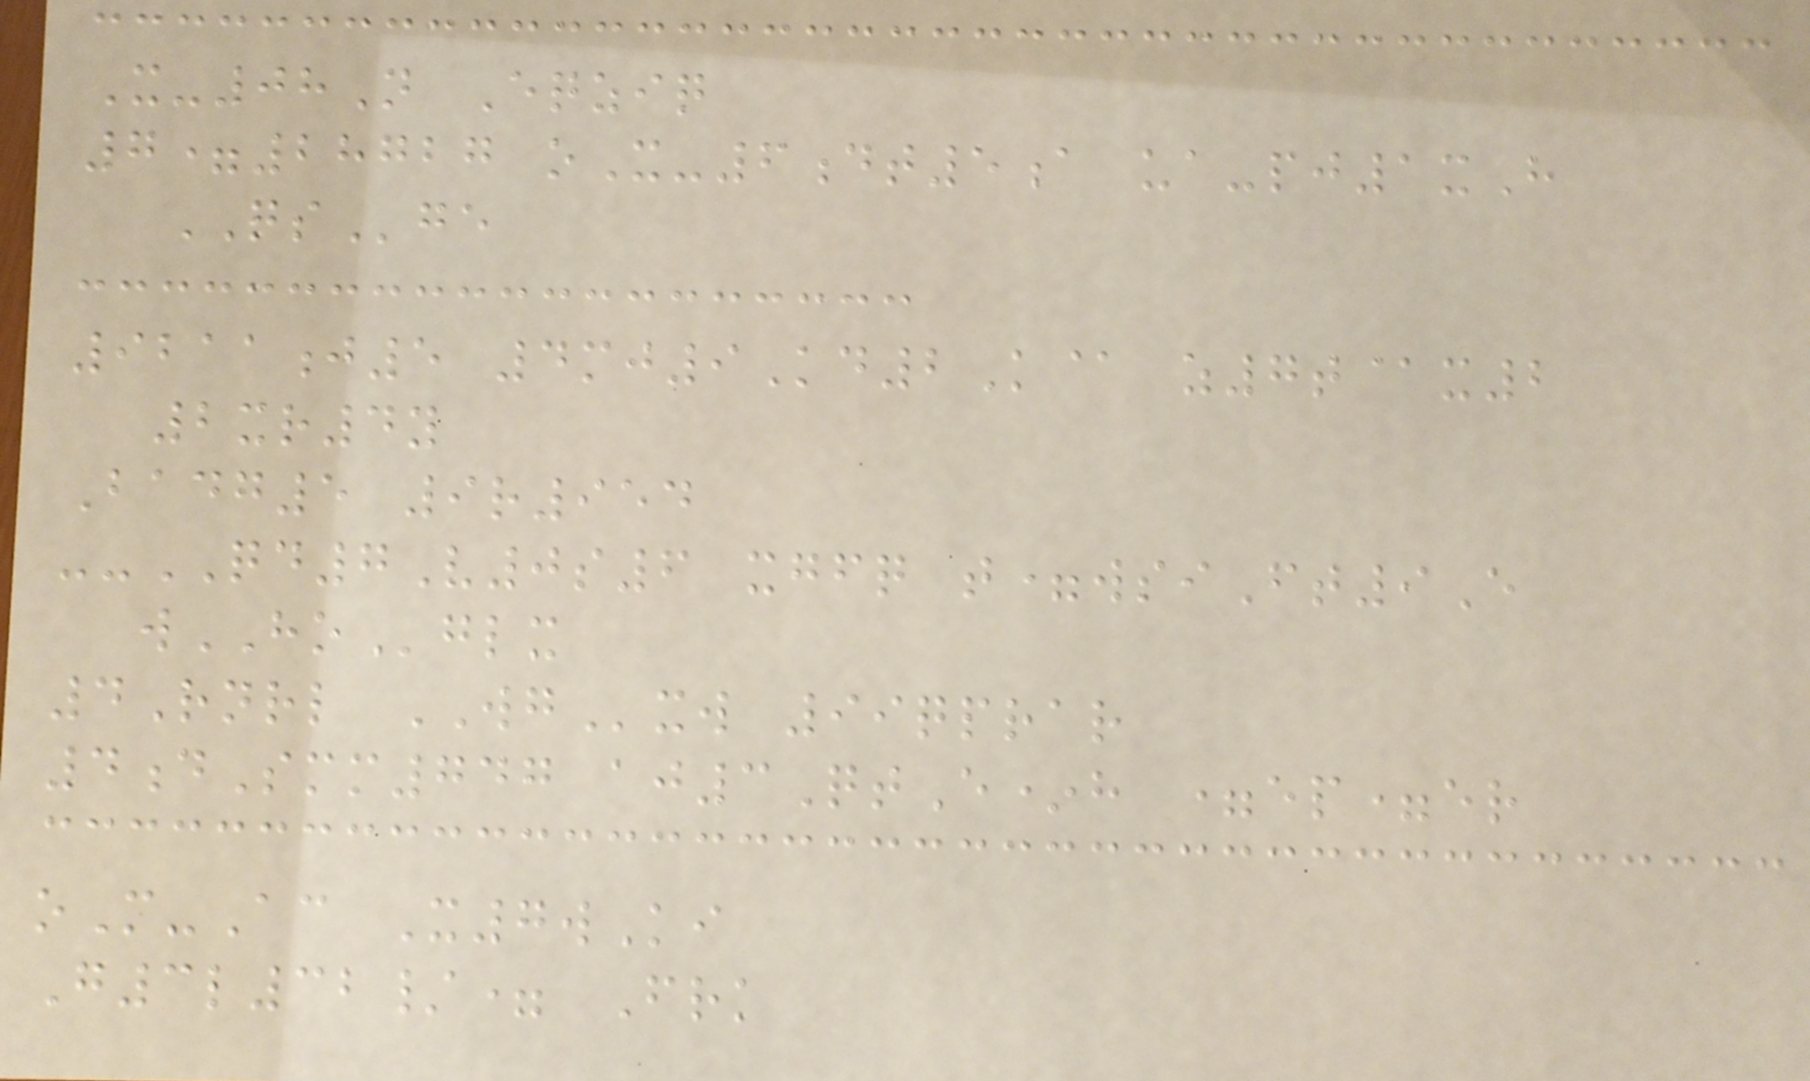X-08N Eqziq
7=28727 oX-6dt5a ua-pj1xH
QSge
9211j5 4mj9Kd2K@ z7t@x2
2xr4y
Badg5 9r954
--QD7V0s6 xgfq t=wsiFt9E
wHOglx
4Rnrl WGxw 99qprar
4dSmm747 aj3QtE*h =ep=er
oM-Ac X7wKi
G3l32/= Frk
